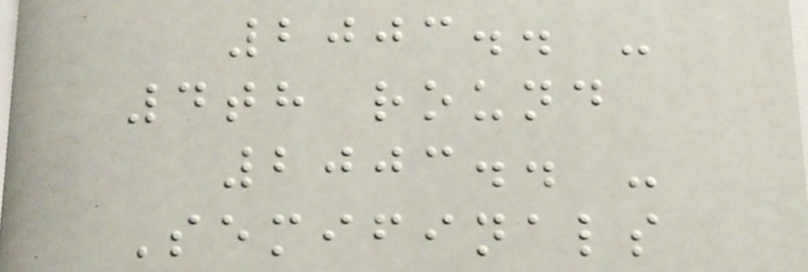2003.. -
4th round
2003.. -
Semifinals
